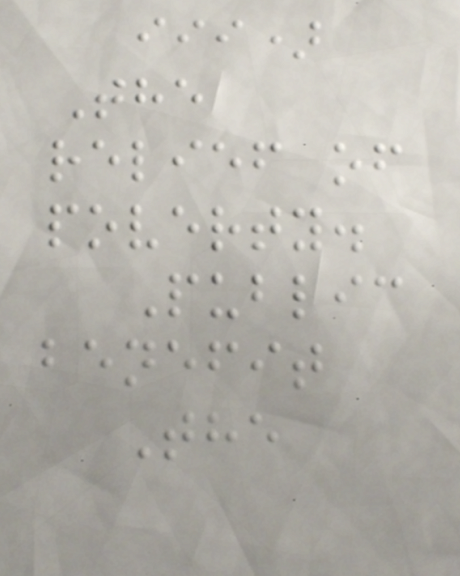iii)
The
relief of
poverty.
Public
benefit
The
